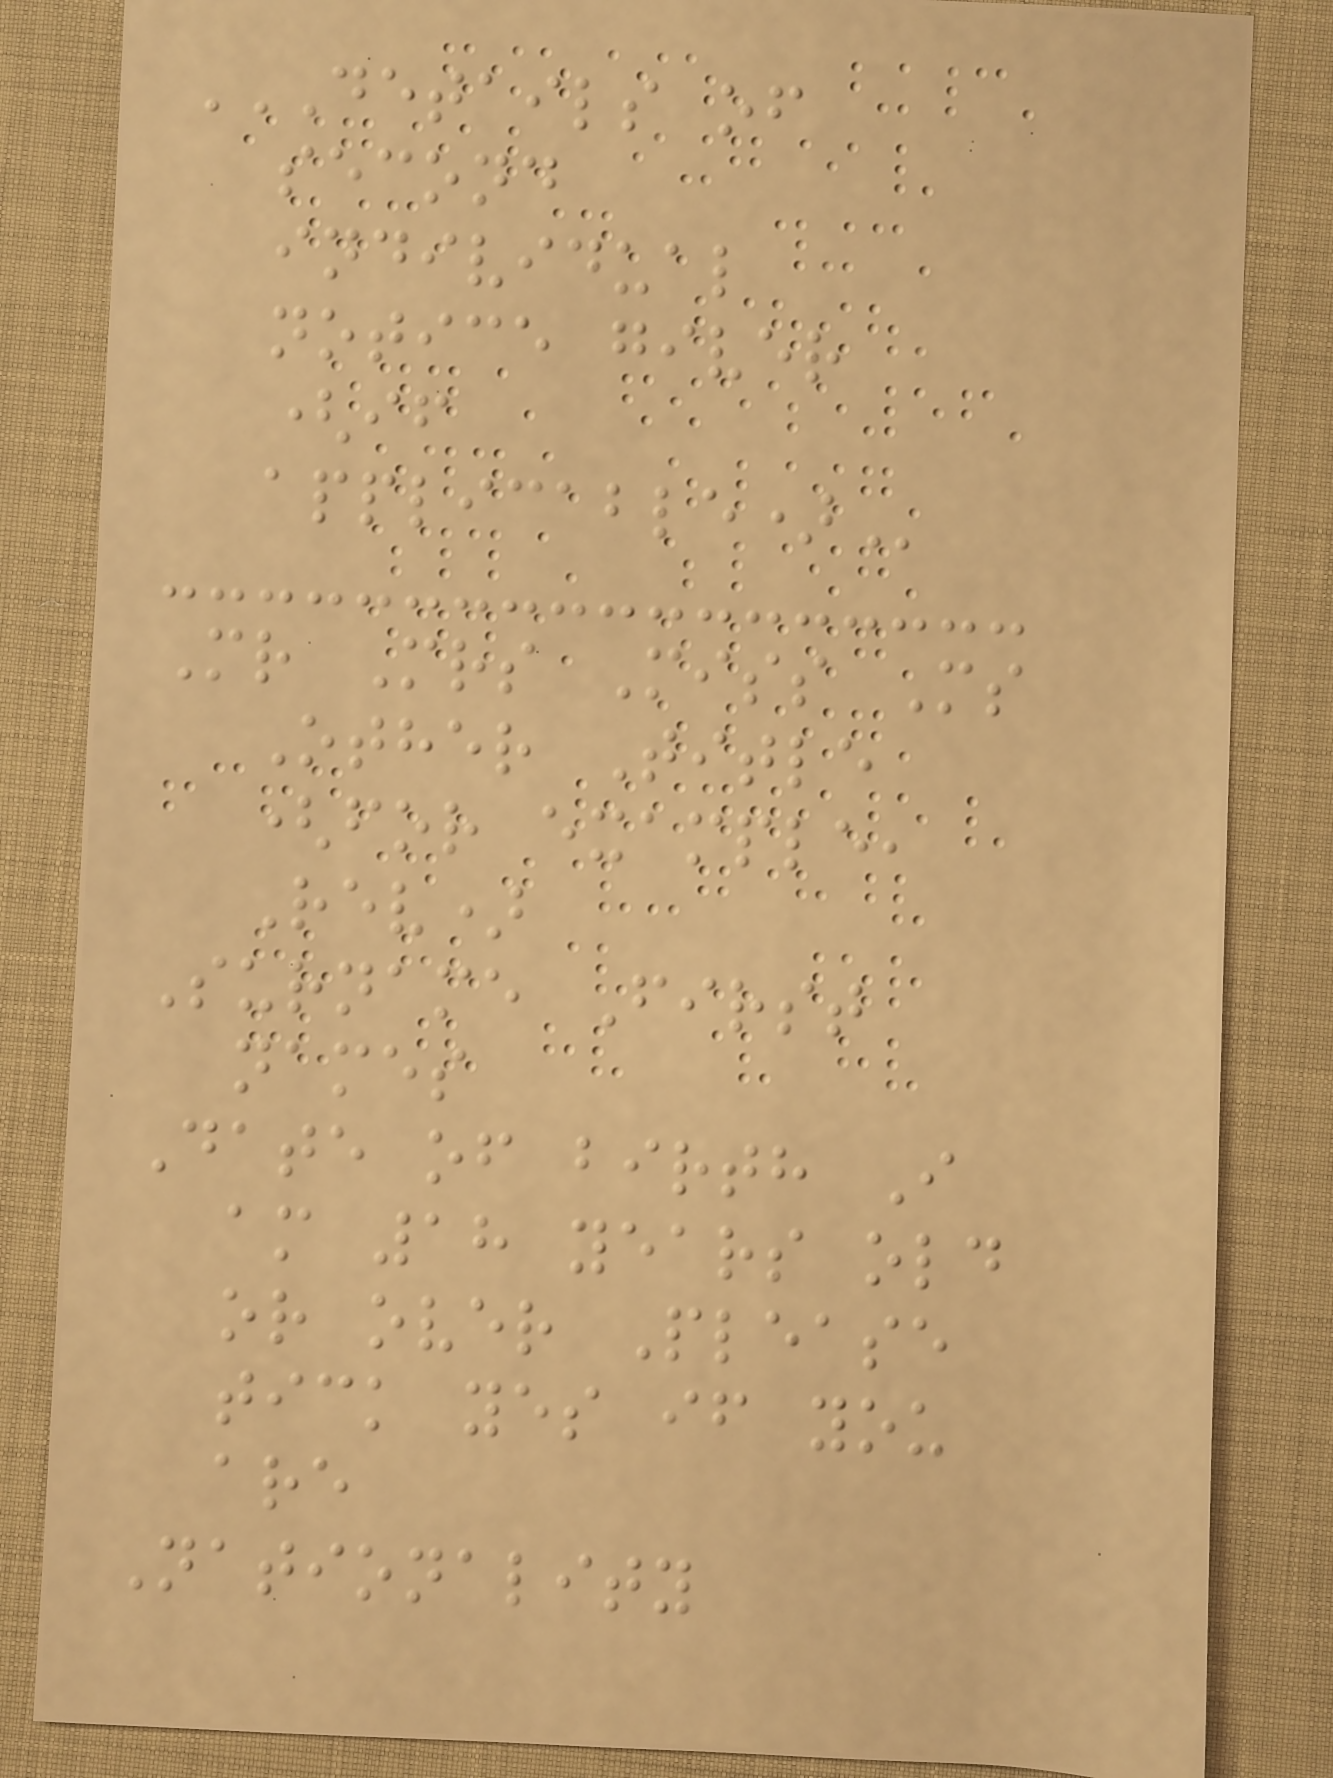DETAILS OF
SECOND
INDIVIDUAL
NOTICE GIVER
(IF
APPLICABLE)
Mr Mrs Miss Ms
Other Title
(for example,
Rev)
Surname First
names
Date of birth I
am 18 years old
or over Please
tick yes if you
are
Nationality
